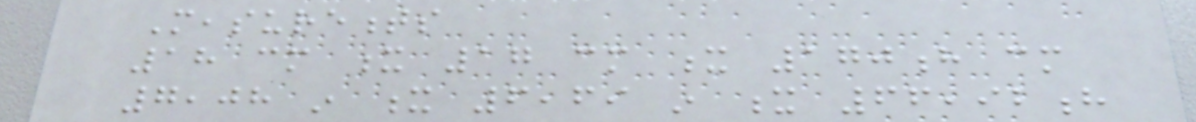Measurements
18 cm x 17 cm x 170h cm
7,08 in x 6,69 in x 66,92h
